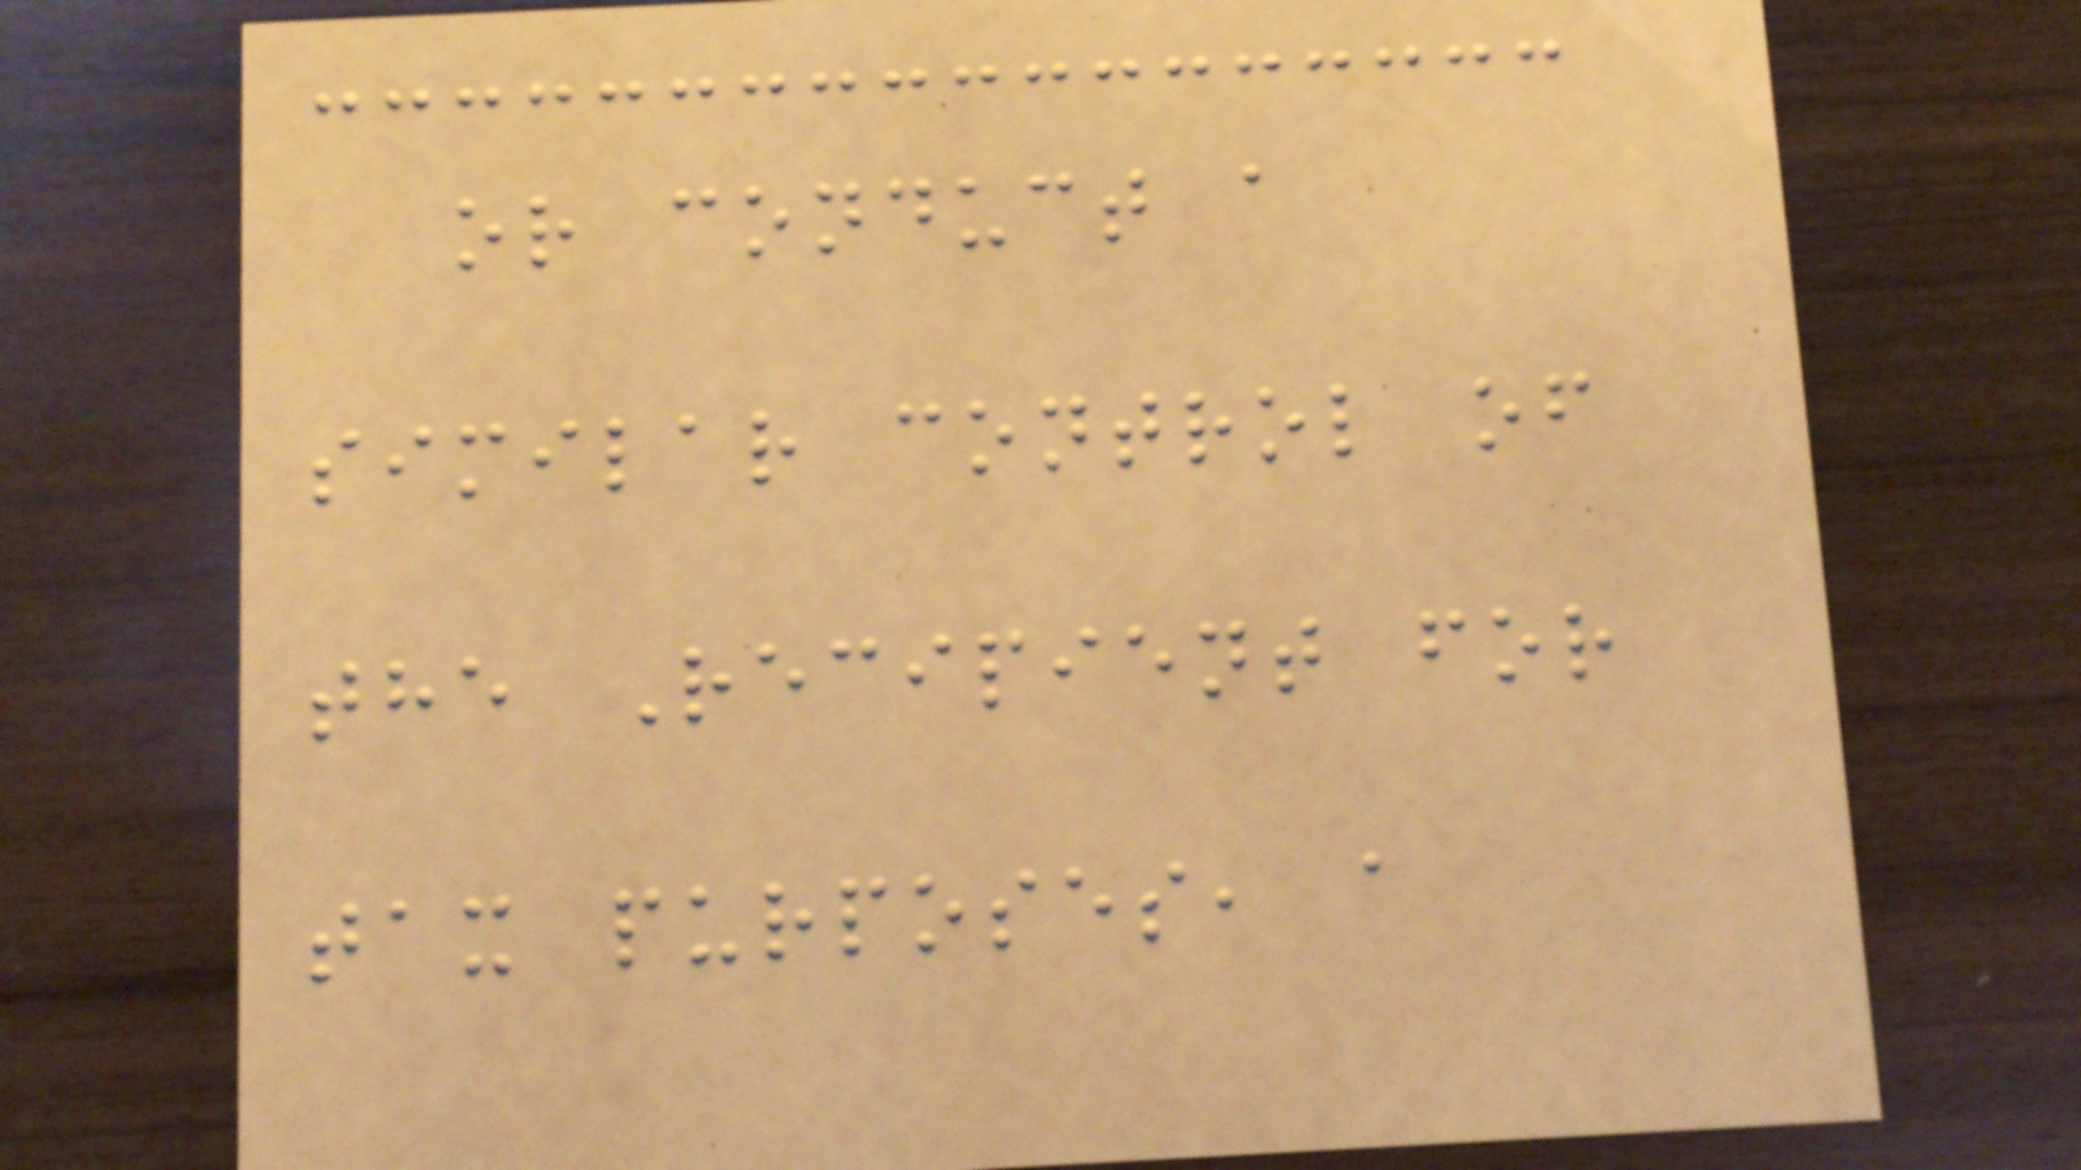or conduct a
similar control of
the Recipient for
tax purposes, a
